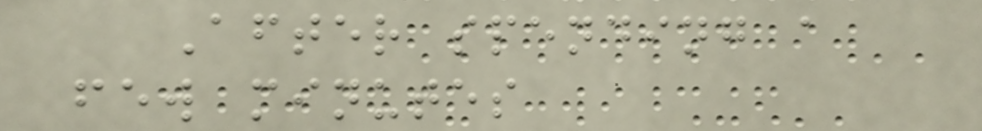After spending a
few minutes
